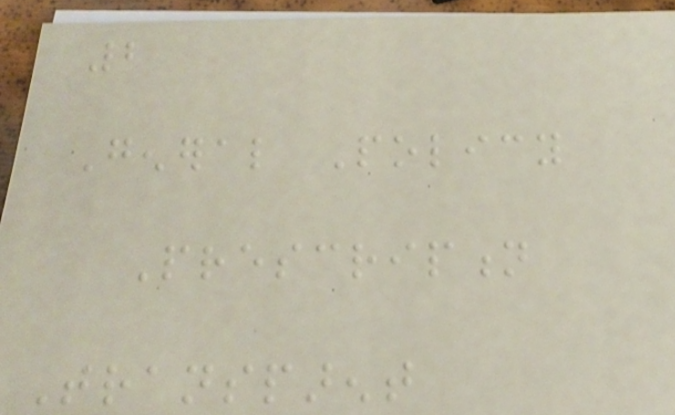2
General Policy
Prescription
Transparent
